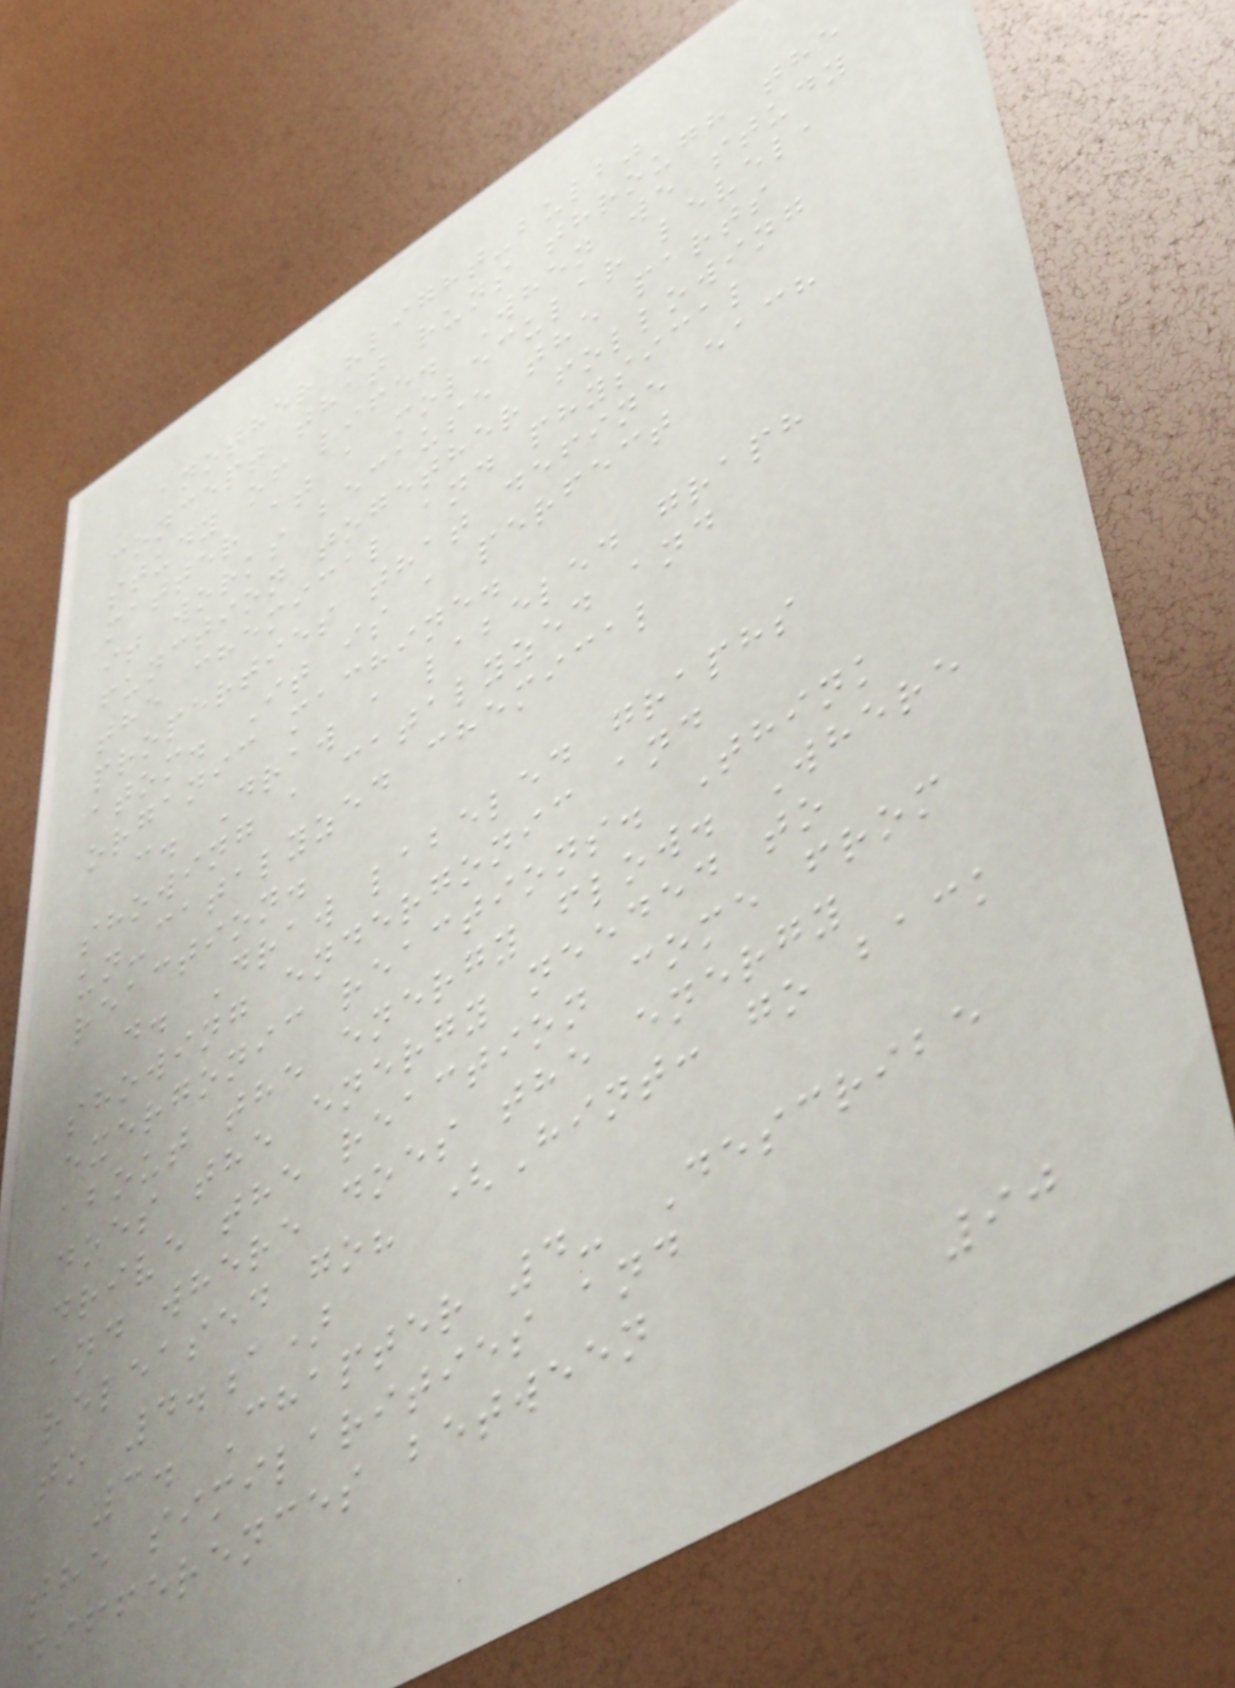another "light-bulb"
concept that runs through the
study of life. When we study
matter at a molecular level,
it works because the parts
function together following
the chemical and physical
properties that define each
atom. It is a perfect
organic machine.
c. Draw a labeled graph
showing a catalyzed and
un-catalyzed chemical
reaction.
d. Draw labeled graphs
showing endergonic and
exergonic reactions. Think
about the energy flow. Where
does the energy needed to
drive the reaction come from
and where does the energy
released go? (Hint: go back
to 4.a)
3. Chapter 4- Describe
the similarities and
differences between
90
